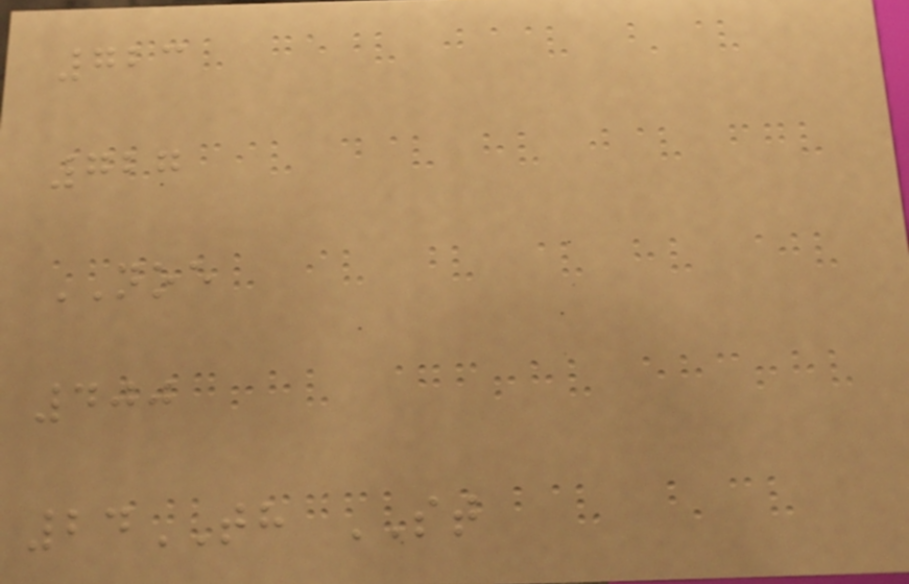723
727
NOE
400
24TH ST
